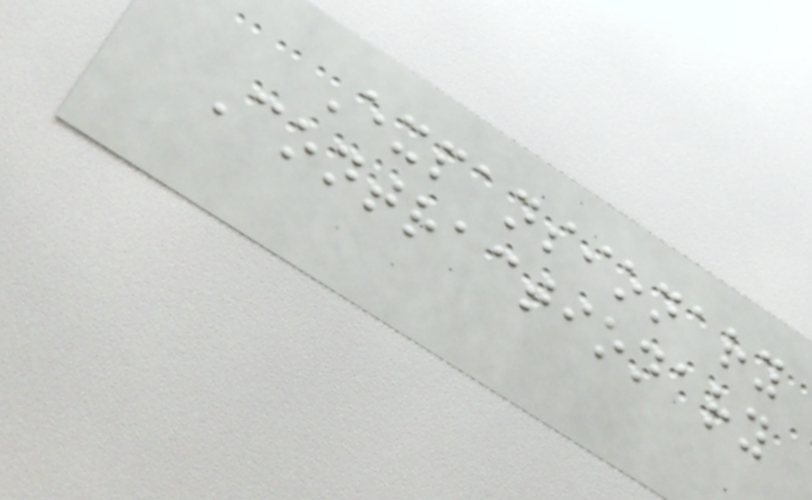Expansionary
Contractionary
